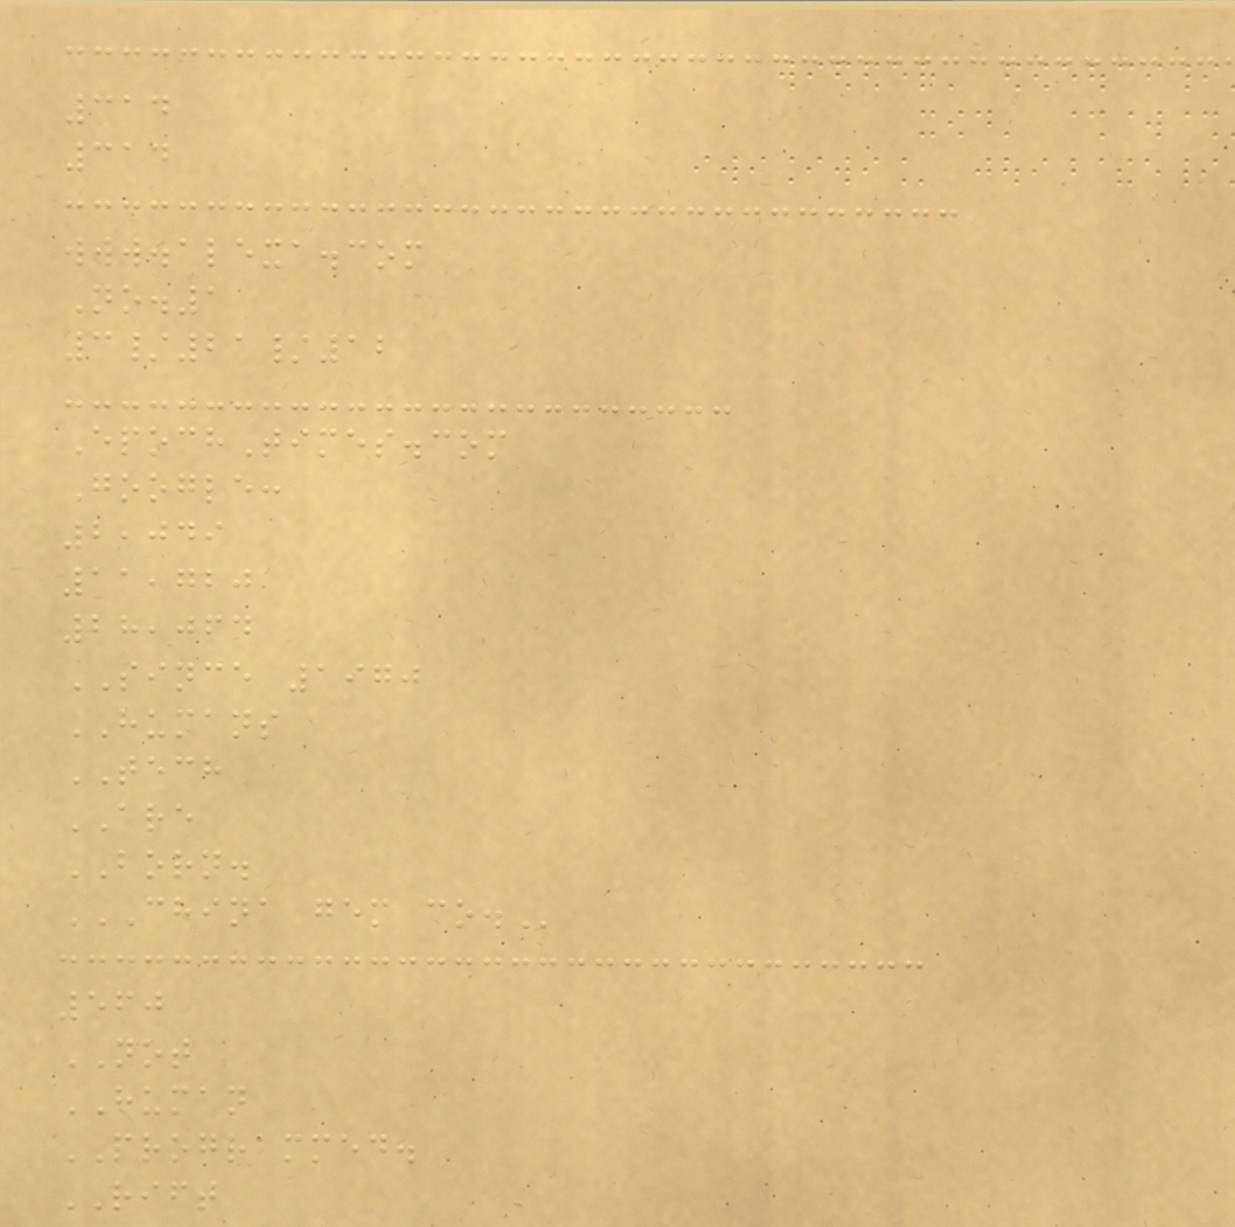314
314
www.alexa.com
No.1
3/21/12
EpochTimes.com
Google:
2,049
11,720
28,064
SINCE 1970
HUMANS
TECH
ARE
BORN.
CHINA GEM CO.
560
NOT
HUMAN
PROGRAMMED.
RIFT
